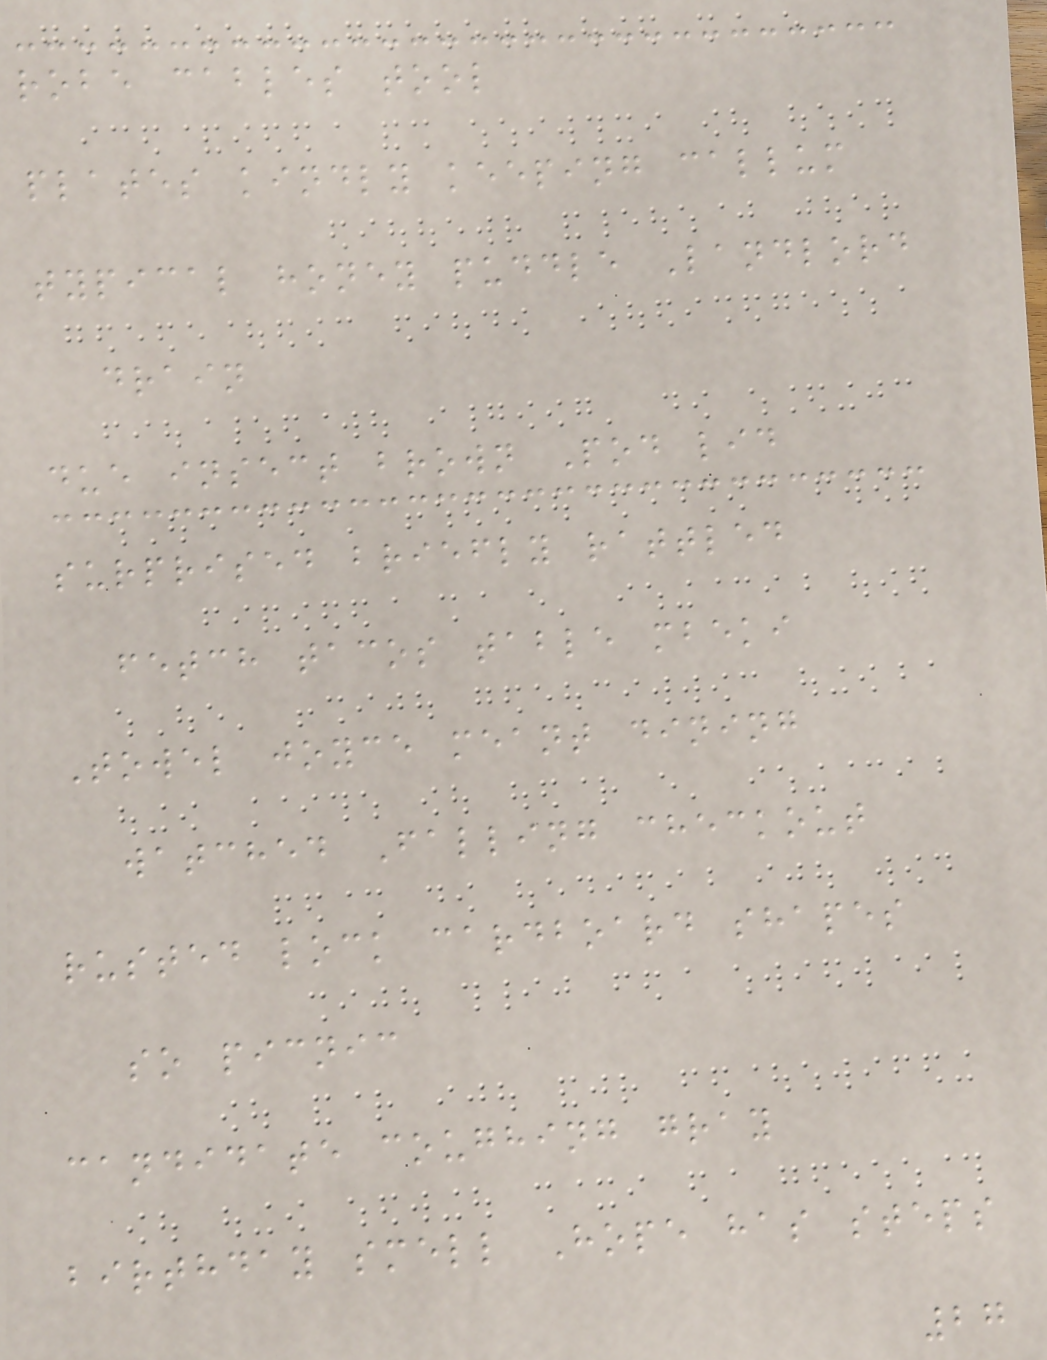robe cables tool
plates kindly keeping callum
typical honey puddle Landlord
drain
due insect brown Pod lid
surprised briefly rattled
fetch tacos table mbeki
Towel joyce meant dining
watched Falling checkout
rusted lock cardboard shapes
so picnic
candidate coughing gray
birthday smell Hope has steps
27
